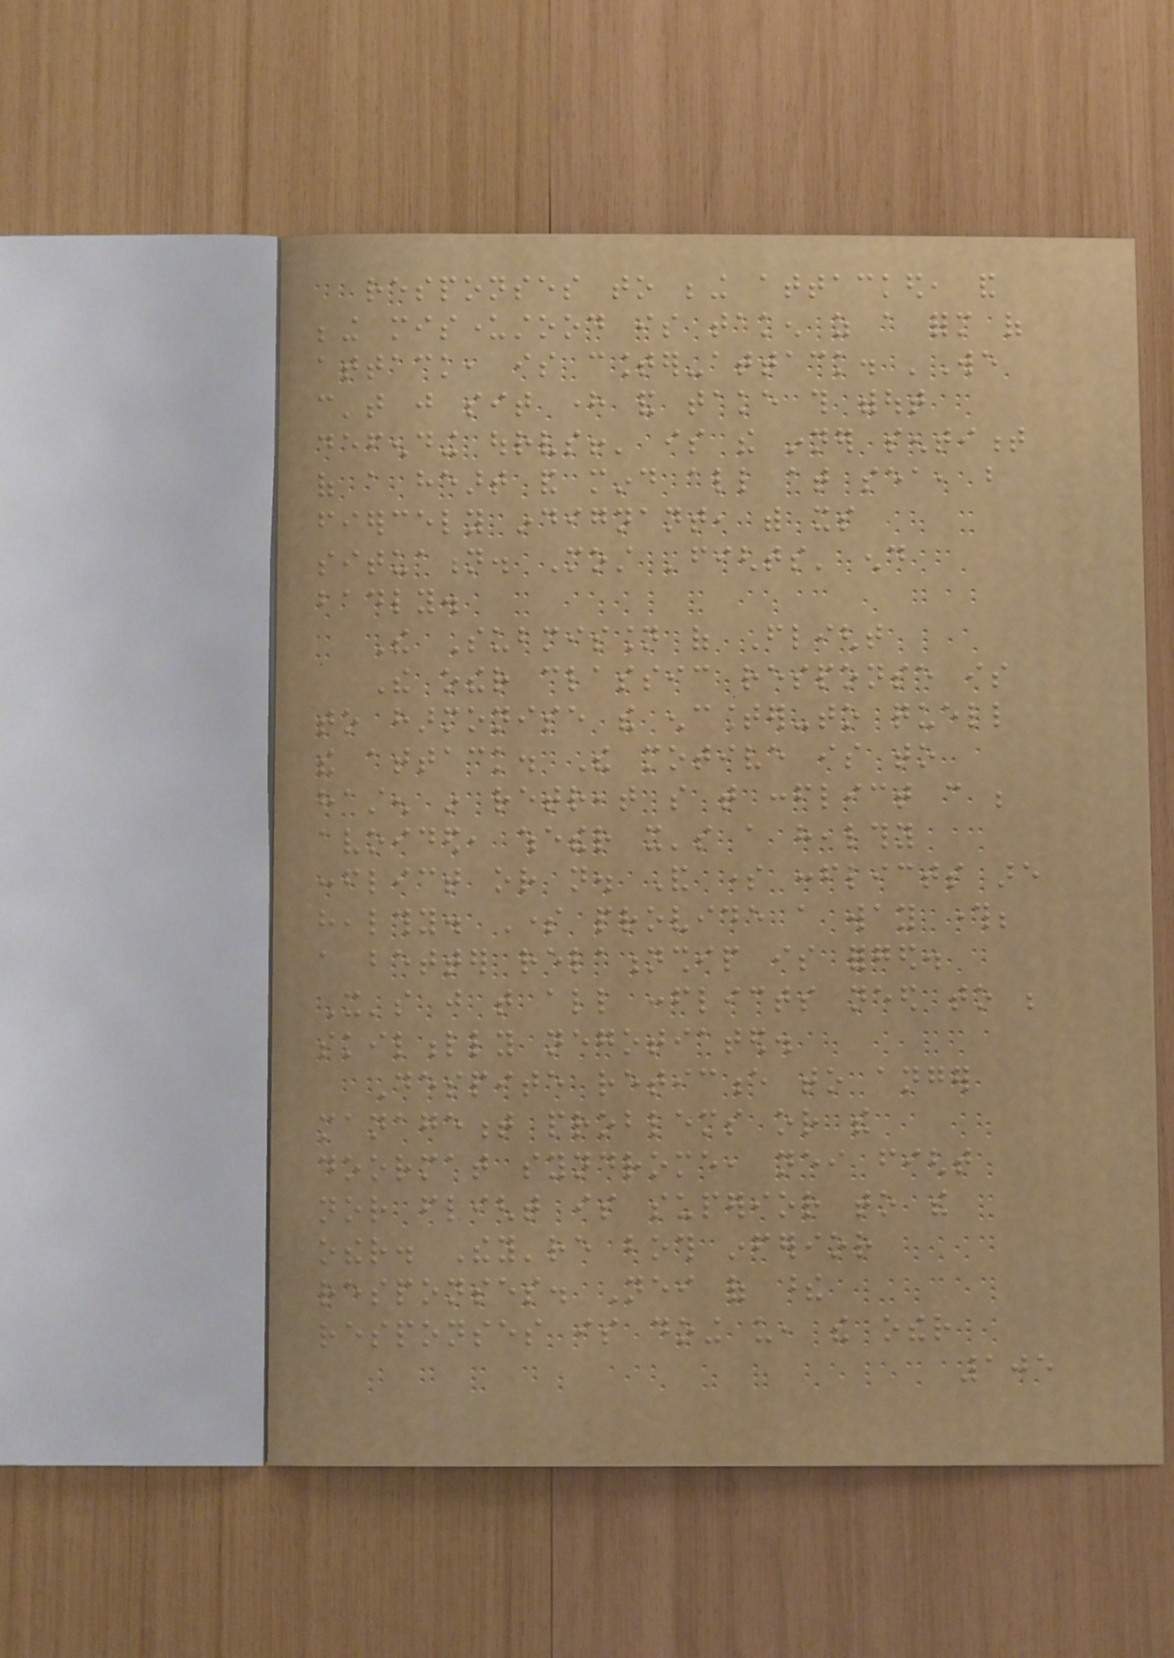responses to being attacked, and
being misunderstood is taken as a form of
attack, is counter-attack. 'We
can't just sit here and take this without
defending ourselves!' is the inner sentiment
of a heart and mind all at sea, but
fiercely indignant, with its
situation. Most 'fights' end
badly.
The Submission of Flight
The other classic response is
to harmonise the encounter-to quell
the attack. The motive is to
hasten in retreat so that conflict can be
avoided, whether it's a healthy
conflict or not. And some conflicts are
healthy. Some provide a way through;
a better relationship is forged.
It's just that all conflicts need to be
skilfully negotiated.
Despite reticence to anger
management problems or the
doormat syndrome, neither fight
nor flight is superior to the
other. They're both inferior
responses. Neither of these
responses is doing us, the other
105
